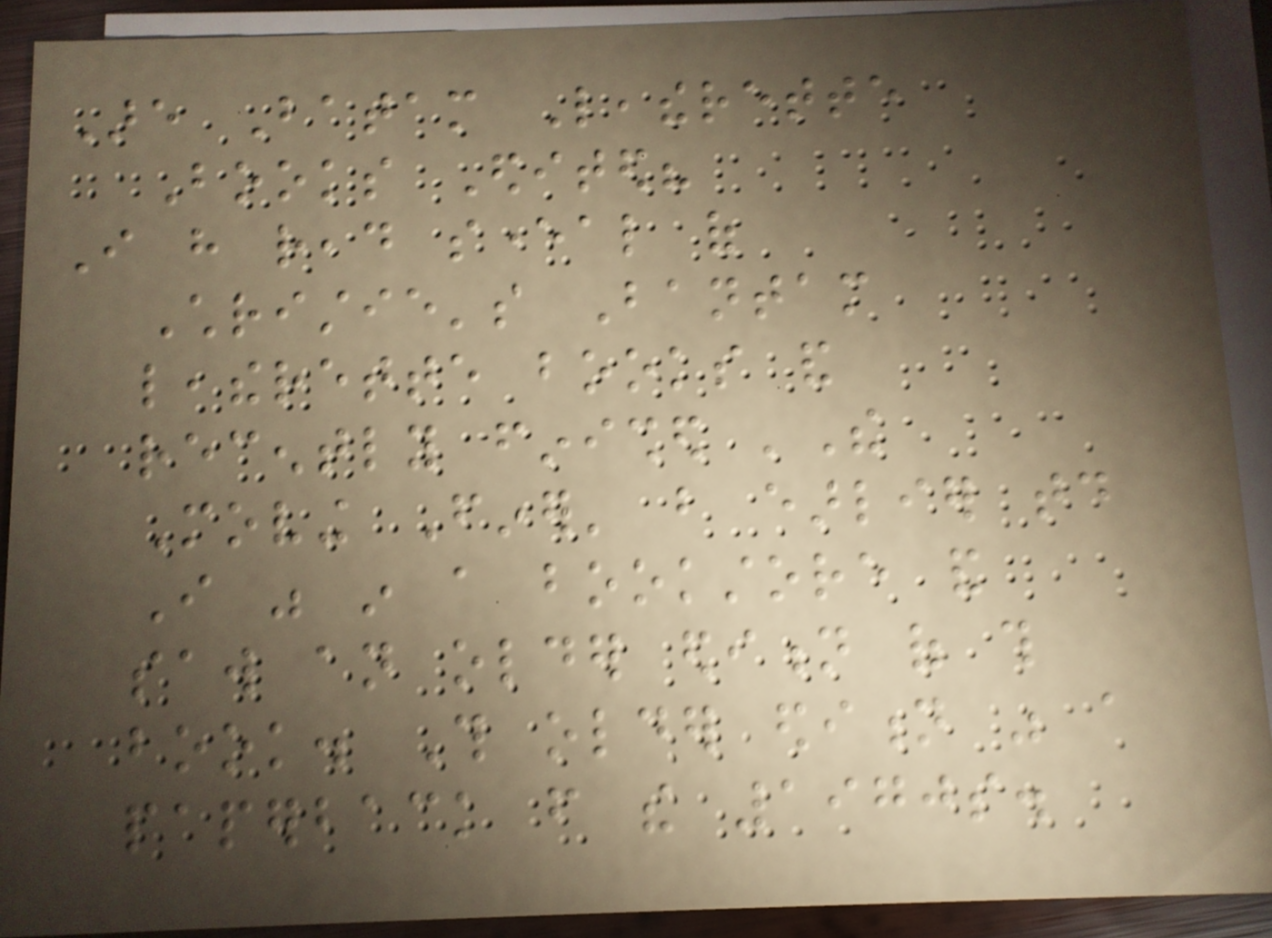Are Batam Leatherette
Books Edited?
I have read several of
Christie's Bantam
leatherette books and
recently finished 'The
Moving Finer' but earlier today
I was in a bookstore and
saw an older edition of this
book. This older edition was a
paperback from the 1970s.
